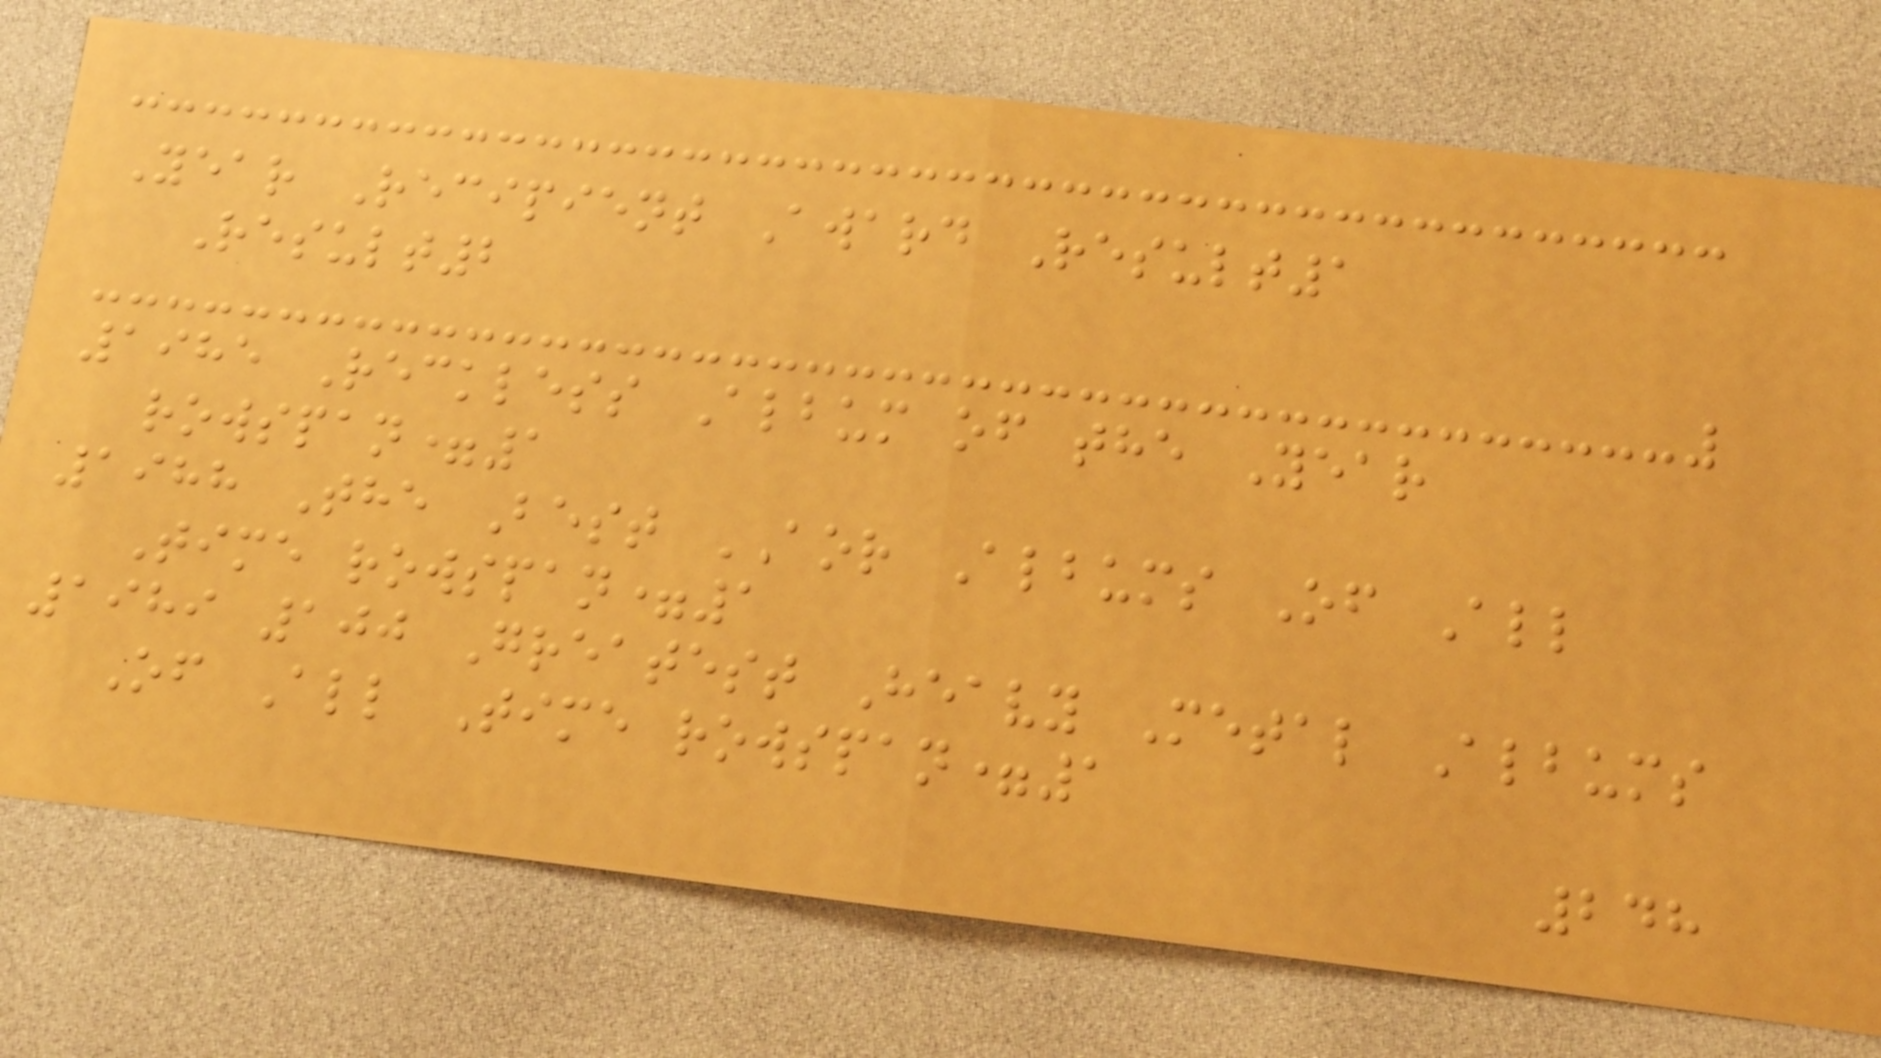Year Recipient Award Result1
Result2
1985 Reckless Album of the Year
rowspan=1
1988 The Best AOR Albums Of All
Time rowspan=1
1989 100 Greatest Heavy Metal Albums
Of All Time rowspan=1
248
